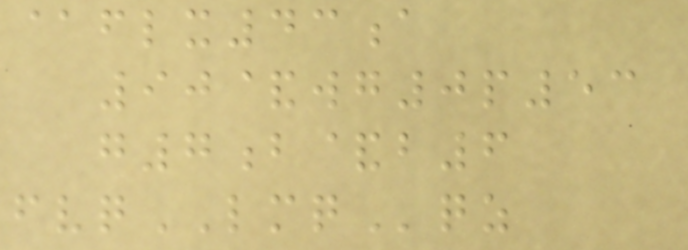@flx43a
90&wg0p53
g7b&b6
fvqLMQqz
